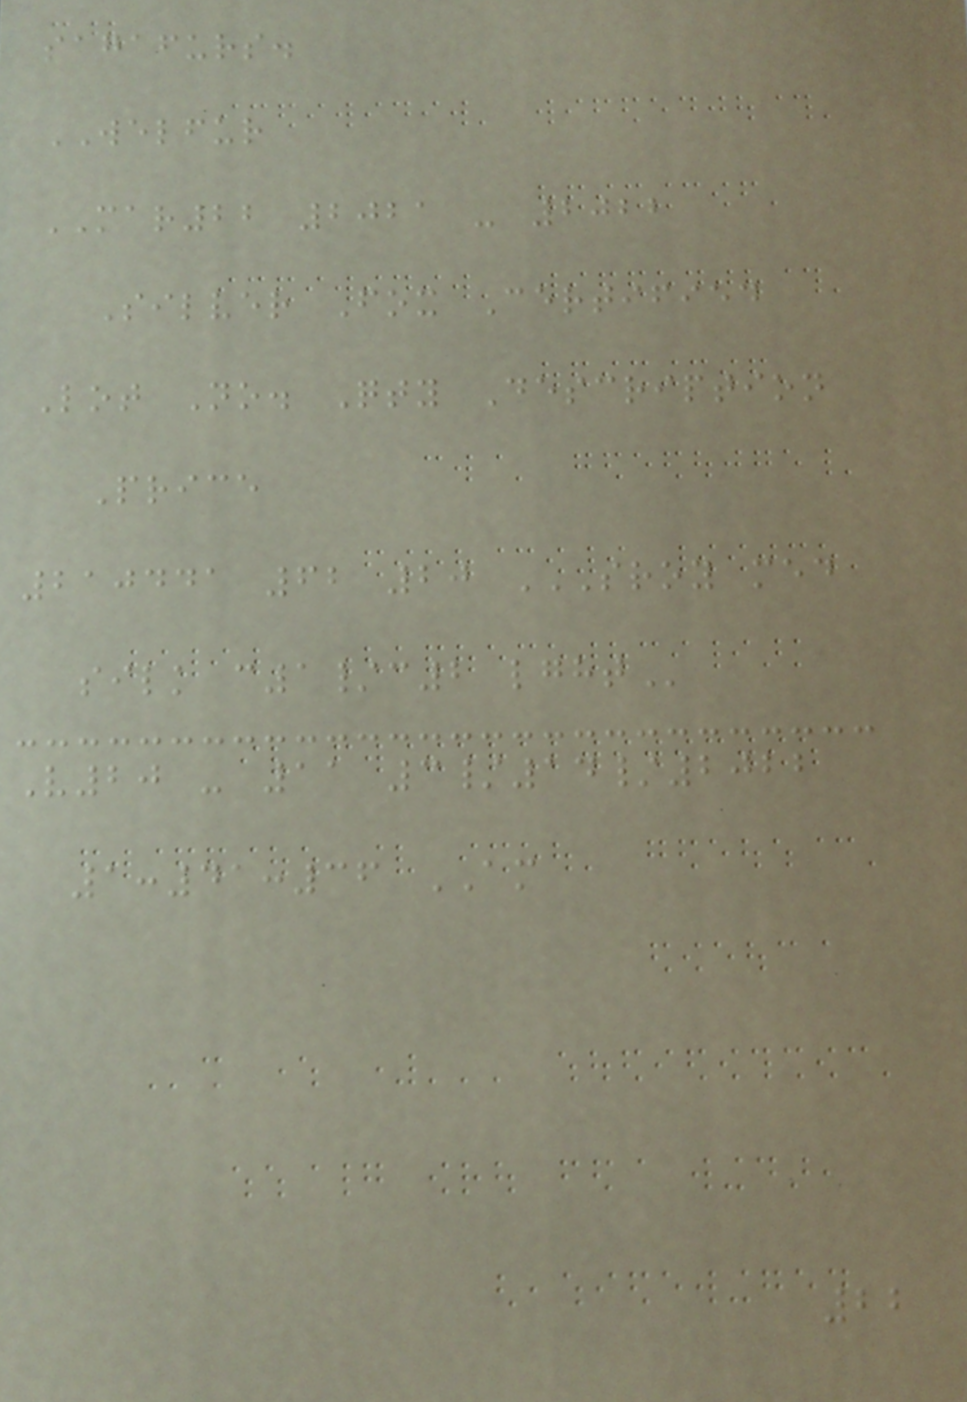sagafurs.
WELFUR
MAR22 2021 - 2022
Silver Fox Certified
Lot No. Qty Description
Price
210441 62 20 SROY MED
SILK C1/C2 LGHT
V20 - 11 3/14/2022
1:41:36 AM
22
